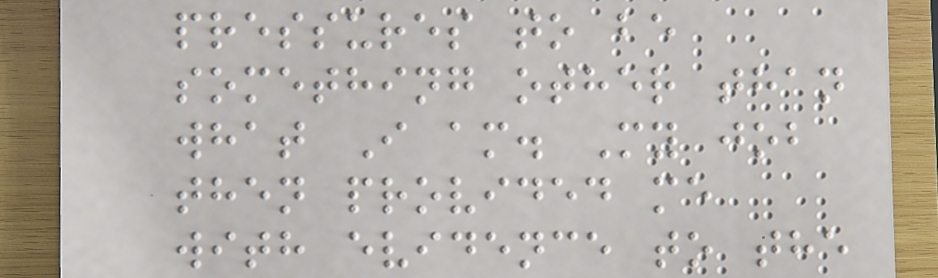pressures to be
something other than
what I am. My job
then provided me
with evidence to the
